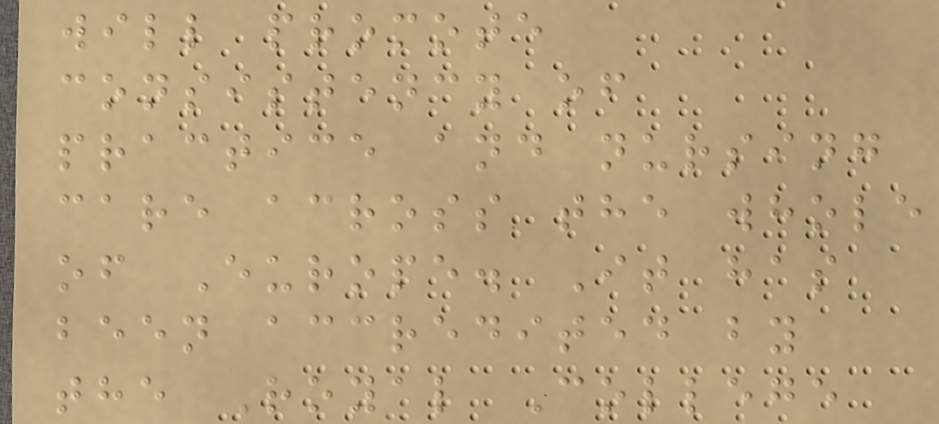will promote
consistency of
practice and nursing
care across the whole
of Europe. It has
been accredited by
the Royal College
